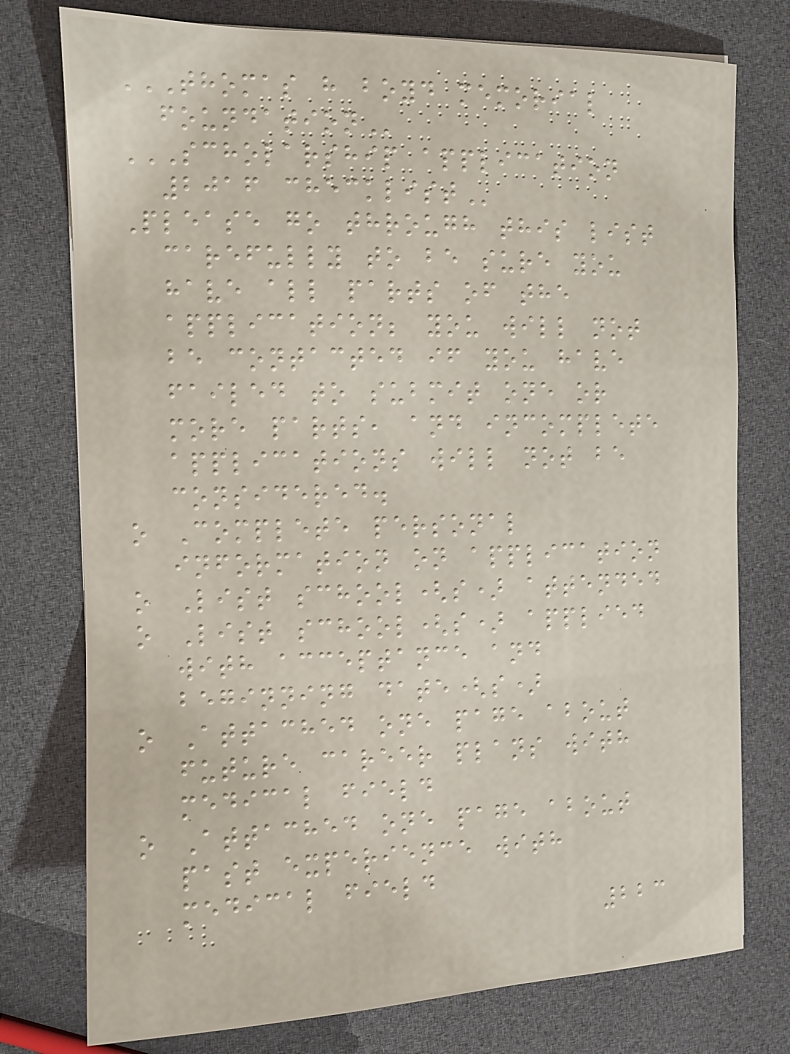THOMAS H BOYD MEMORIAL
FOUNDATION
SCHOLARSHIP APPLICATION
2016 CHECKLIST
Please go through this list
carefully to be sure you
have all parts of the
application; you will not
be contacted if you have
failed to submit one or
more parts, and incomplete
applications will not be
considered.
o Complete personal
information on application
o List school(s) attended
o List school(s) applied
with acceptance and
beginning date(s)
o Attached one page about
future career plans with
medical field
o Attached one page about
past experience with
medical field
223
